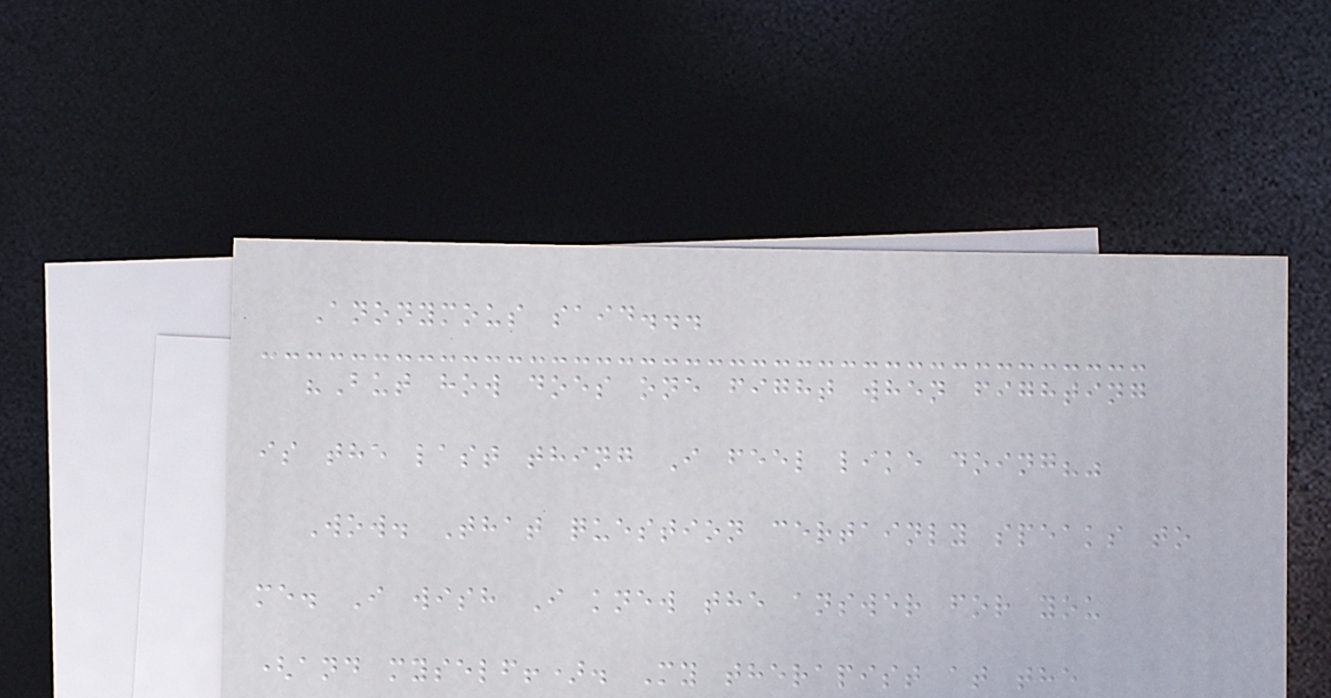Anonymous said...
"But how does one fight when fighting
is the last thing I feel like doing?"
Wow. That question certainly speaks to
me. I wish I knew the answer for you
(and myself!). My therapist at the
